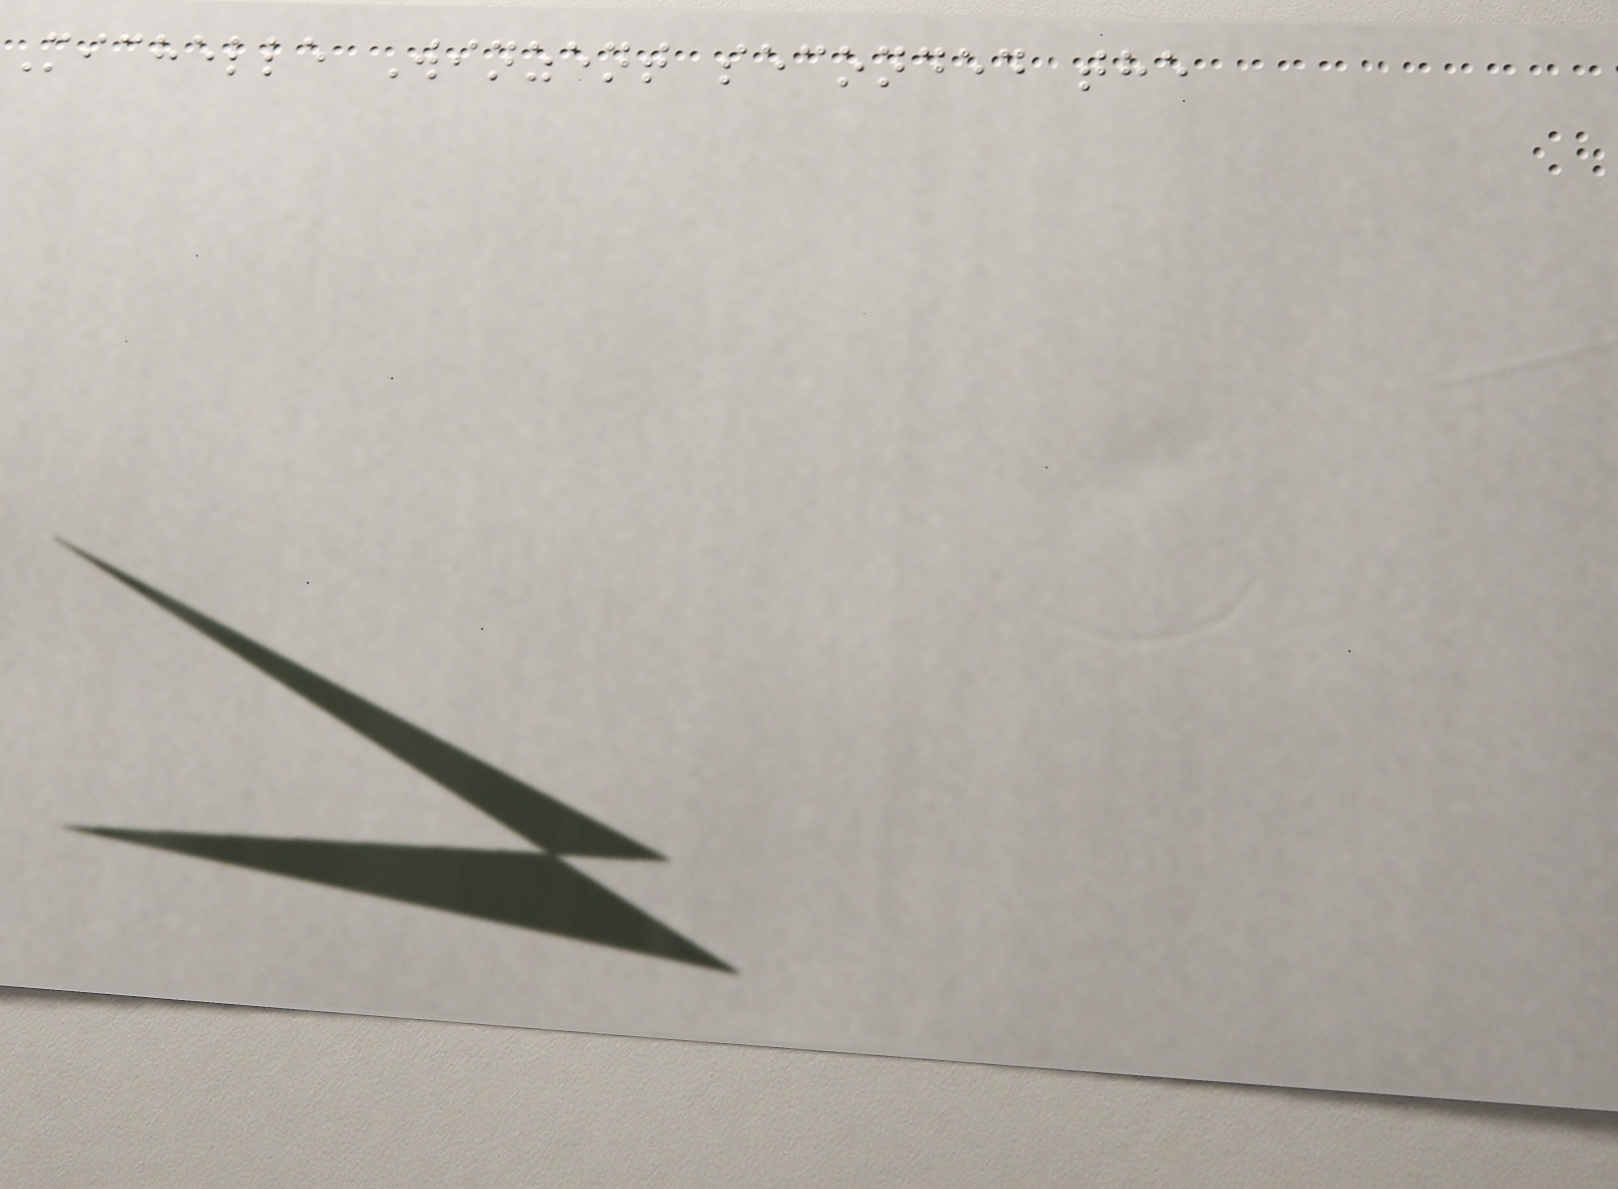Michelle Winzent seconded the
